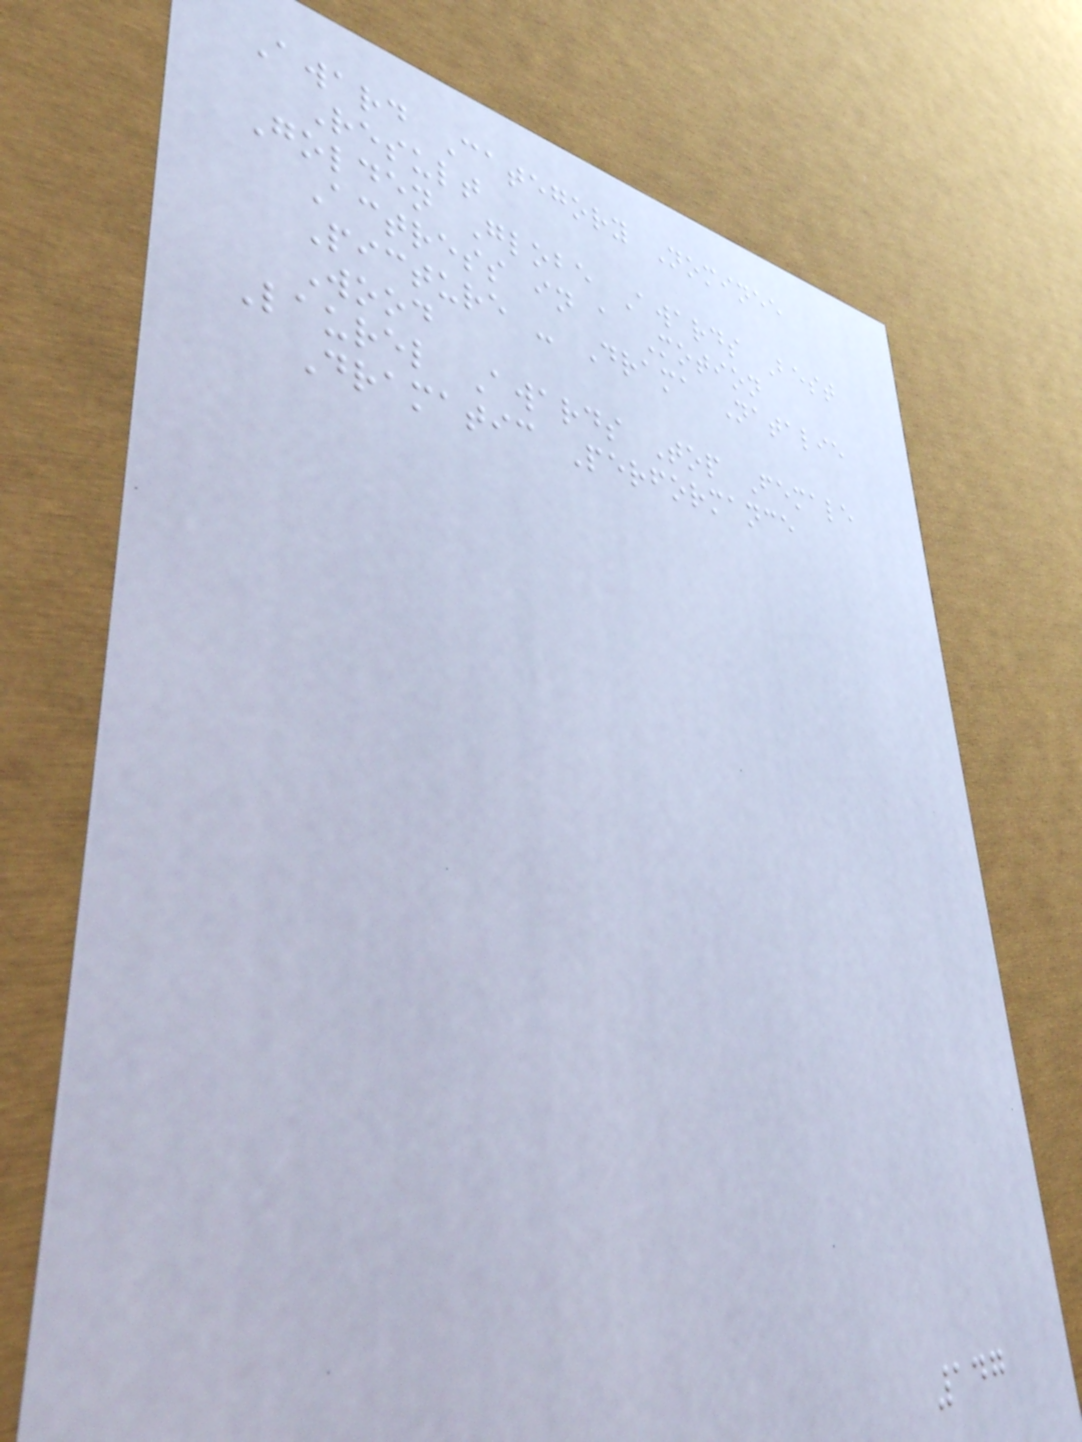Award Category Nominee
Result
Golden Globe Awards Best
Actress in a Motion
Picture - Drama Natalie
Wood
Laurel Awards Top Female
Dramatic Performance
147
